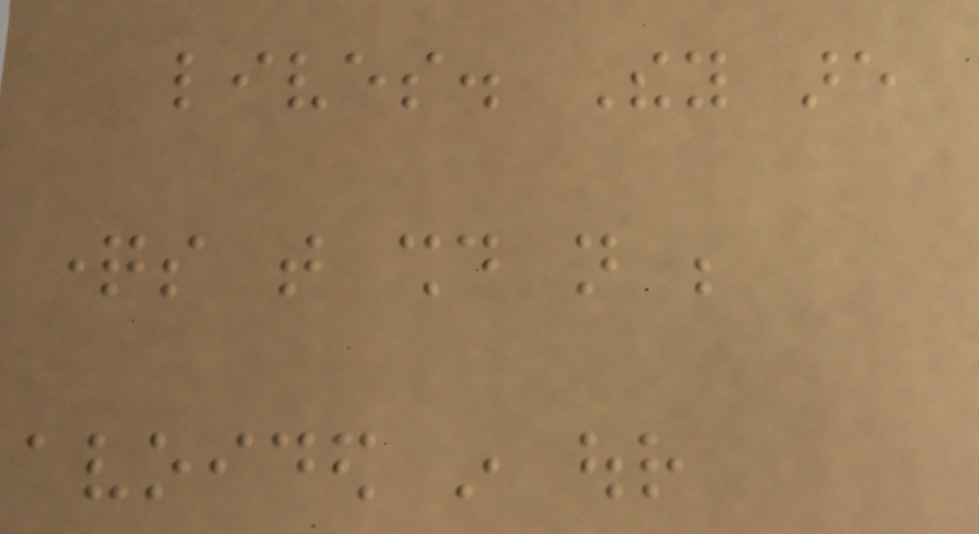lives. They are
questions that should not be
avoided in our
